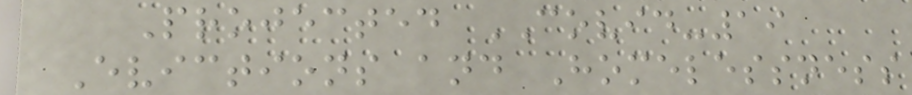Projected COVID-19
Evictions and Homelessness
